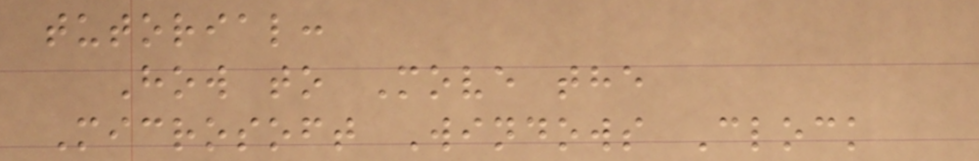tutorial:
How to Move the
Microsoft Windows Clock
